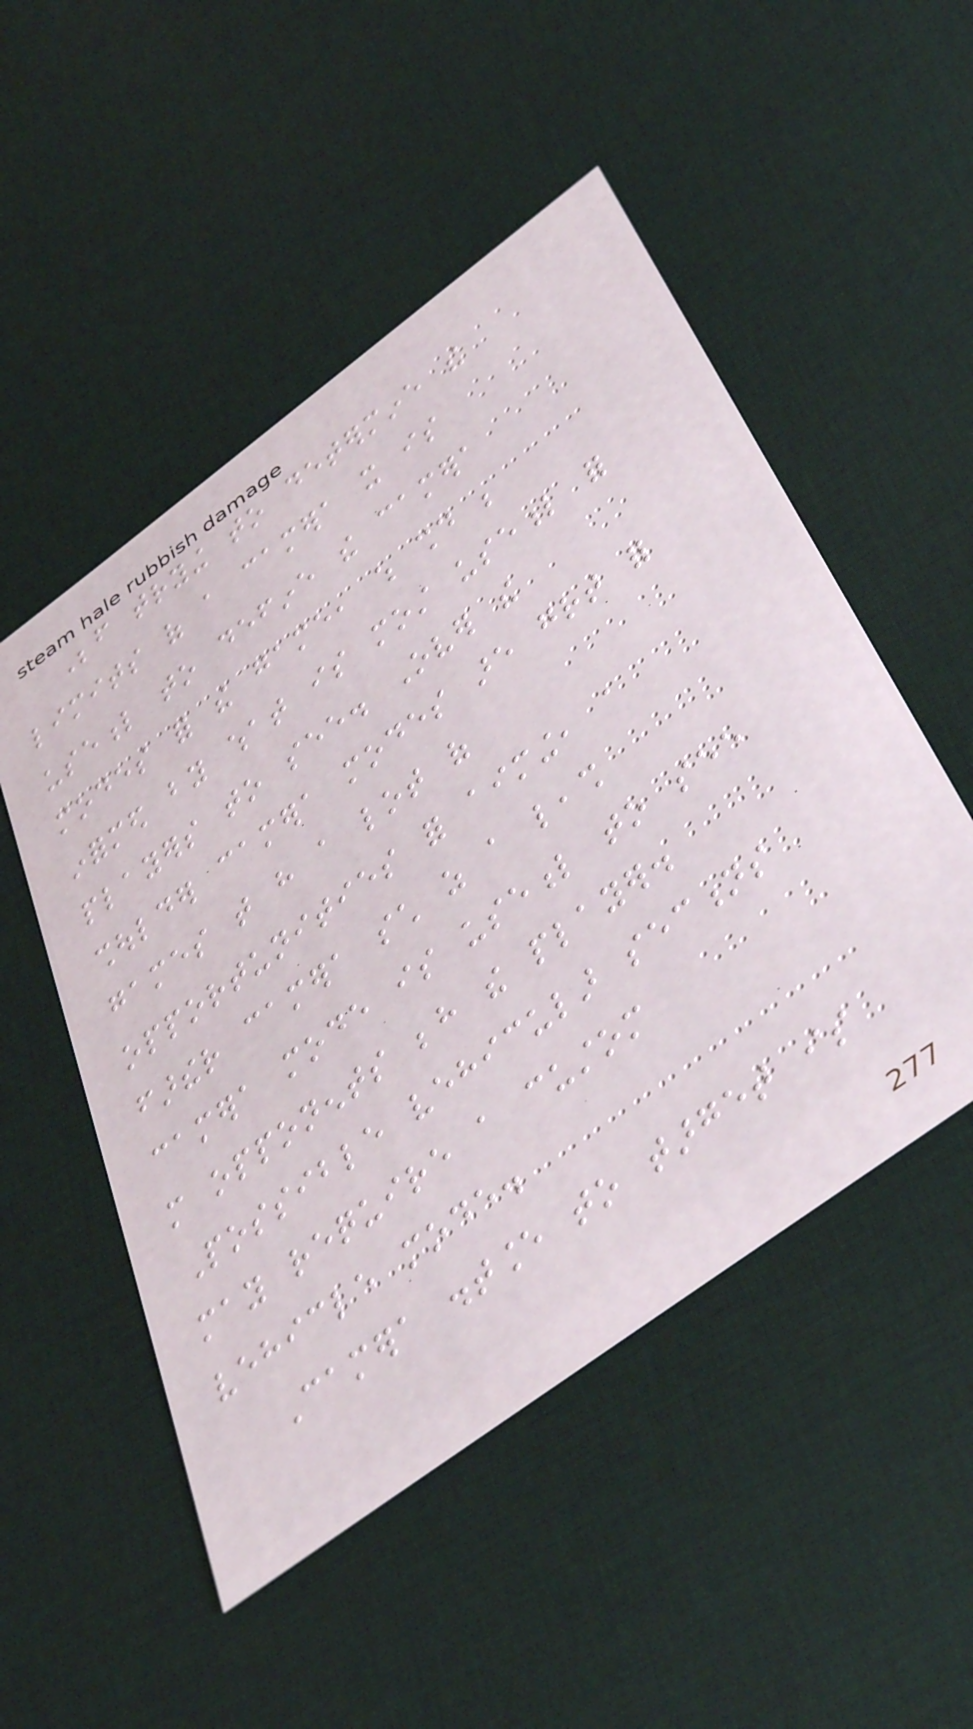Before trying to determine the
limits of a camera it is
useful to define the camera
modes for the game, which should be
informed by what is most useful for
players to see. Over the
shoulder camera modes are great for
games that have a lot of
opportunities for aiming, a
farther camera such as a leash
camera mode is useful to see
more opponents behind the player.
Possible vehicular sections
may require a custom
vehicle mode.
Camera distance to target is
